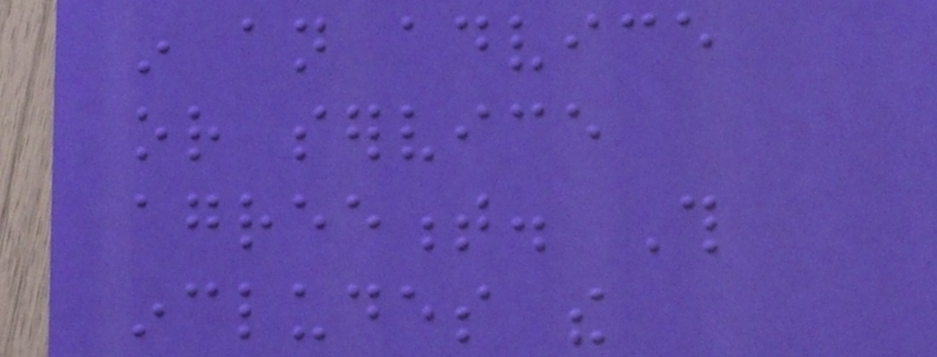in an advice
or service
agreement. This
includes the
